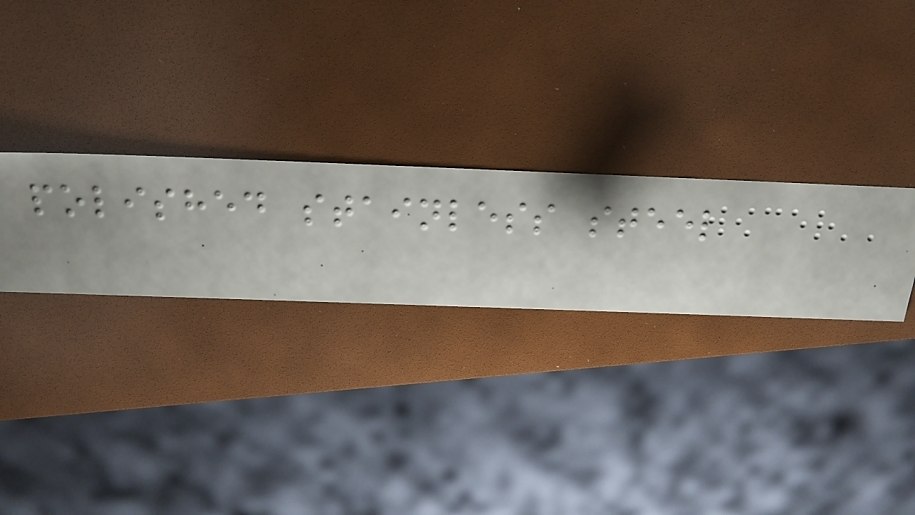polished stainless steel
